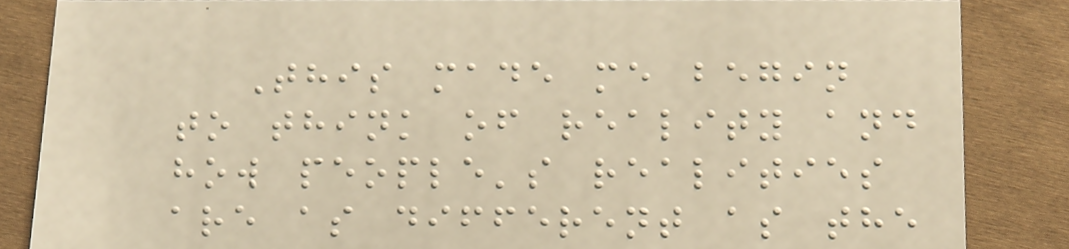This made me begin
to think of reality and
how people's realities
are as different as the
